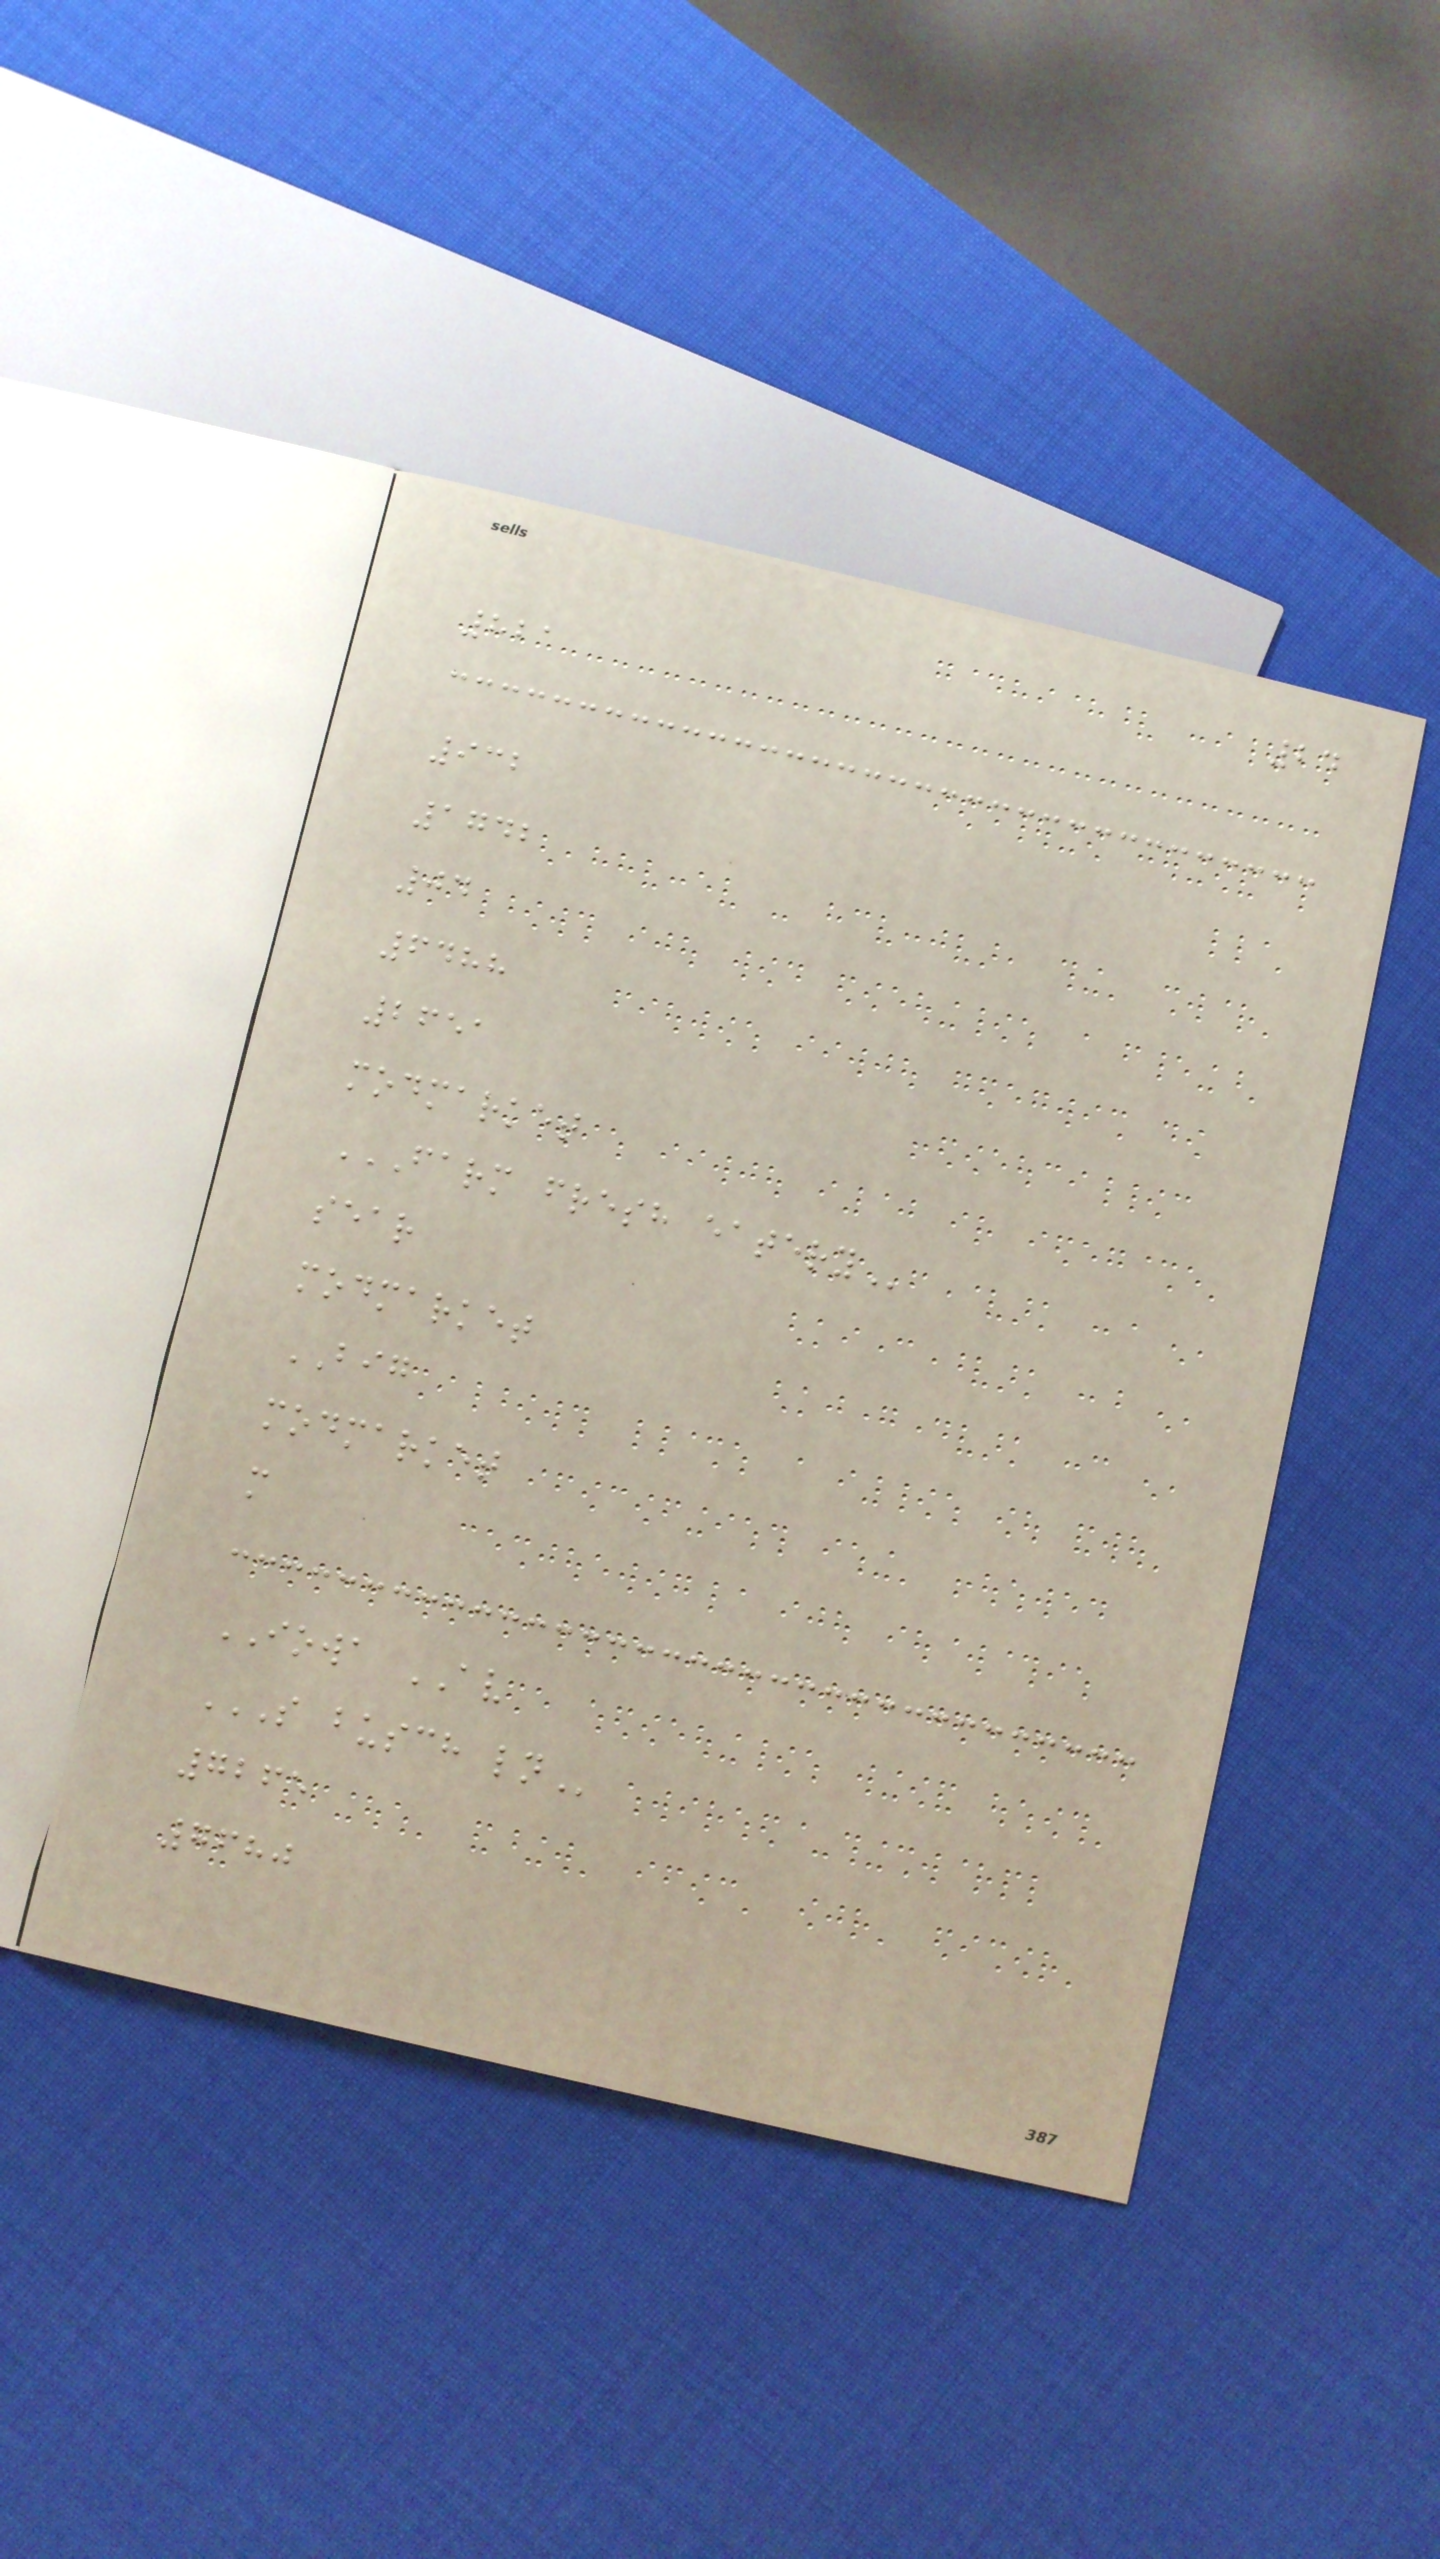24
821
932
1742
04
6488
2651
modmarket
FARM FRESH EATERY
sear
modmarket
BIG
modmarket
m
IOWA AV
S BUSCH LN
7265
7680
